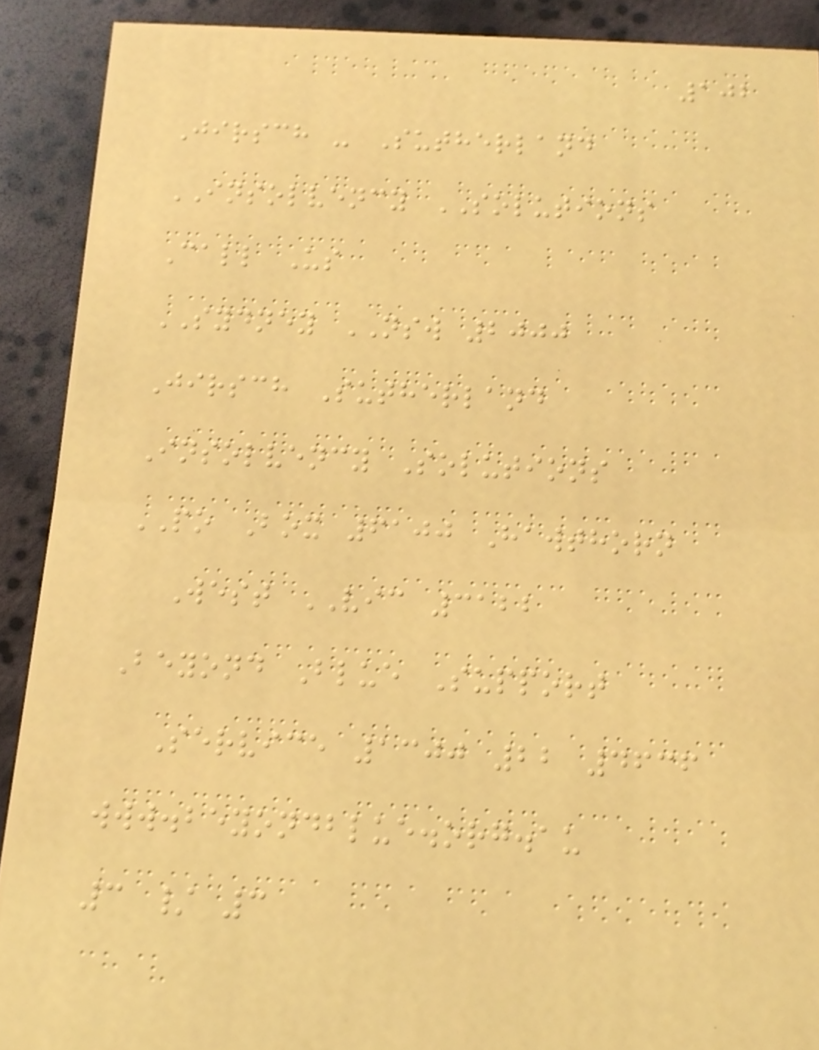102
Jirsch - Sutherland
INSOLVENCY SOLUTIONS
Call Us
SYDNEY NSW 2000
Jirsch Sutherland
Insolvency Solutions
PO Box 6100 Hawthorn
West VIC 3122
Beyond Blue Support
Service 1300 22 4636
www.beyondblue.org.au
3 / 3
